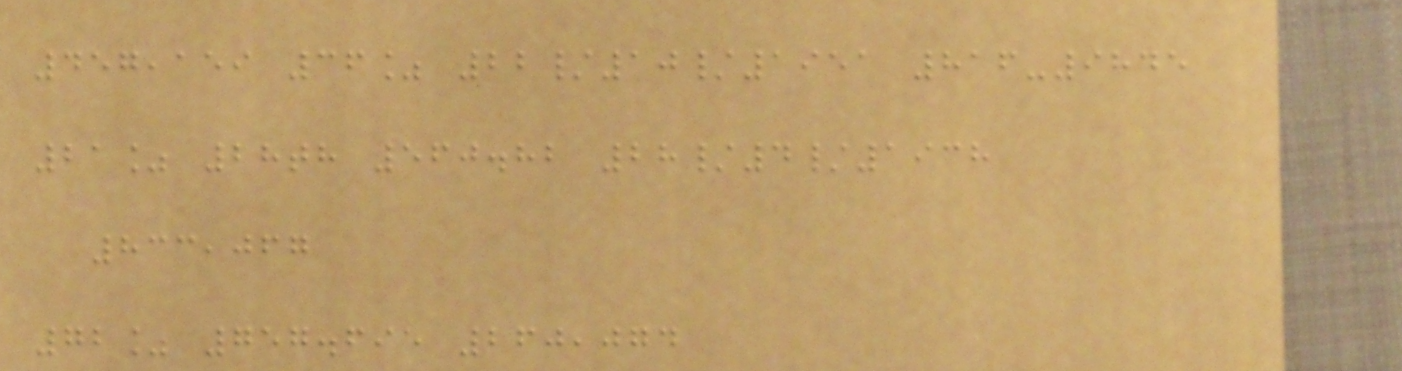457,159 36% 22/10/1951 816-9845
21% 28th 560.82 28/4/1938
833,067
72% 757.695 260,074
